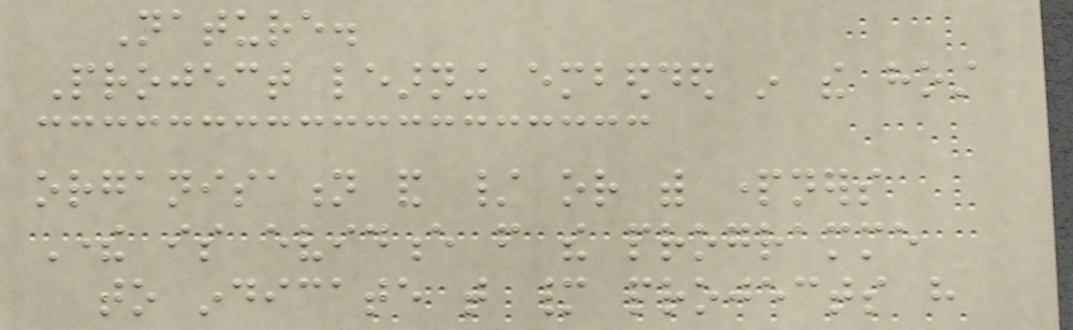Nature.
Project learning embedded in the host
organisation and / or with partners
There is evidence from the programme
to indicate that many projects have
